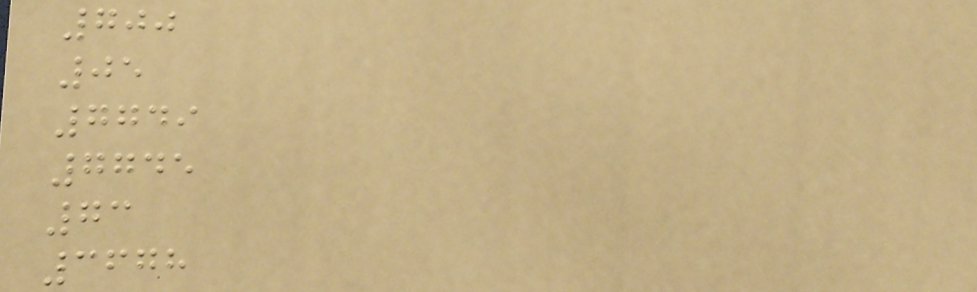700
05
7749
7745
73
3678
